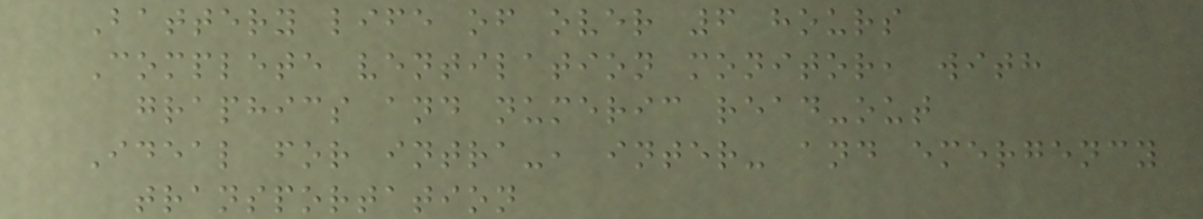Battery life of over 6 hours
Complete ventilation monitor, with
graphics and numeric read-out
Ideal for intra-, inter- and emergency
transportation
